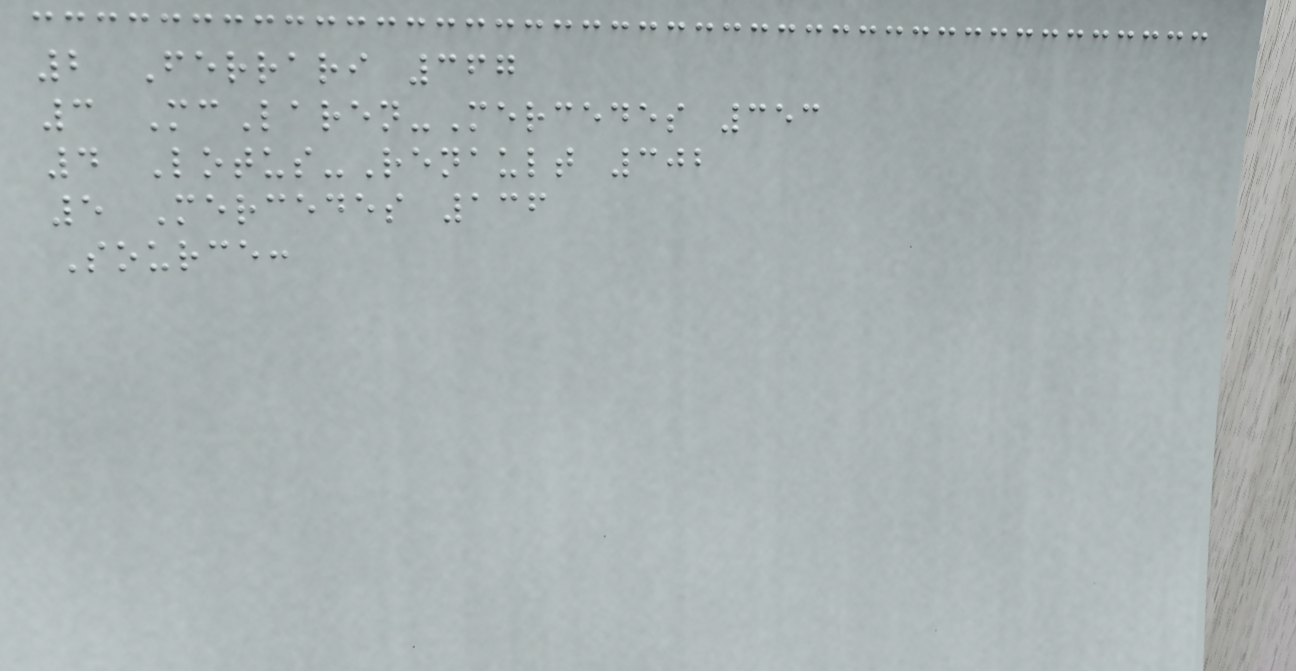2 Ferrari 367
3 McLaren-Mercedes 353
4 Lotus-Renault 302
5 Mercedes 136
Source:
